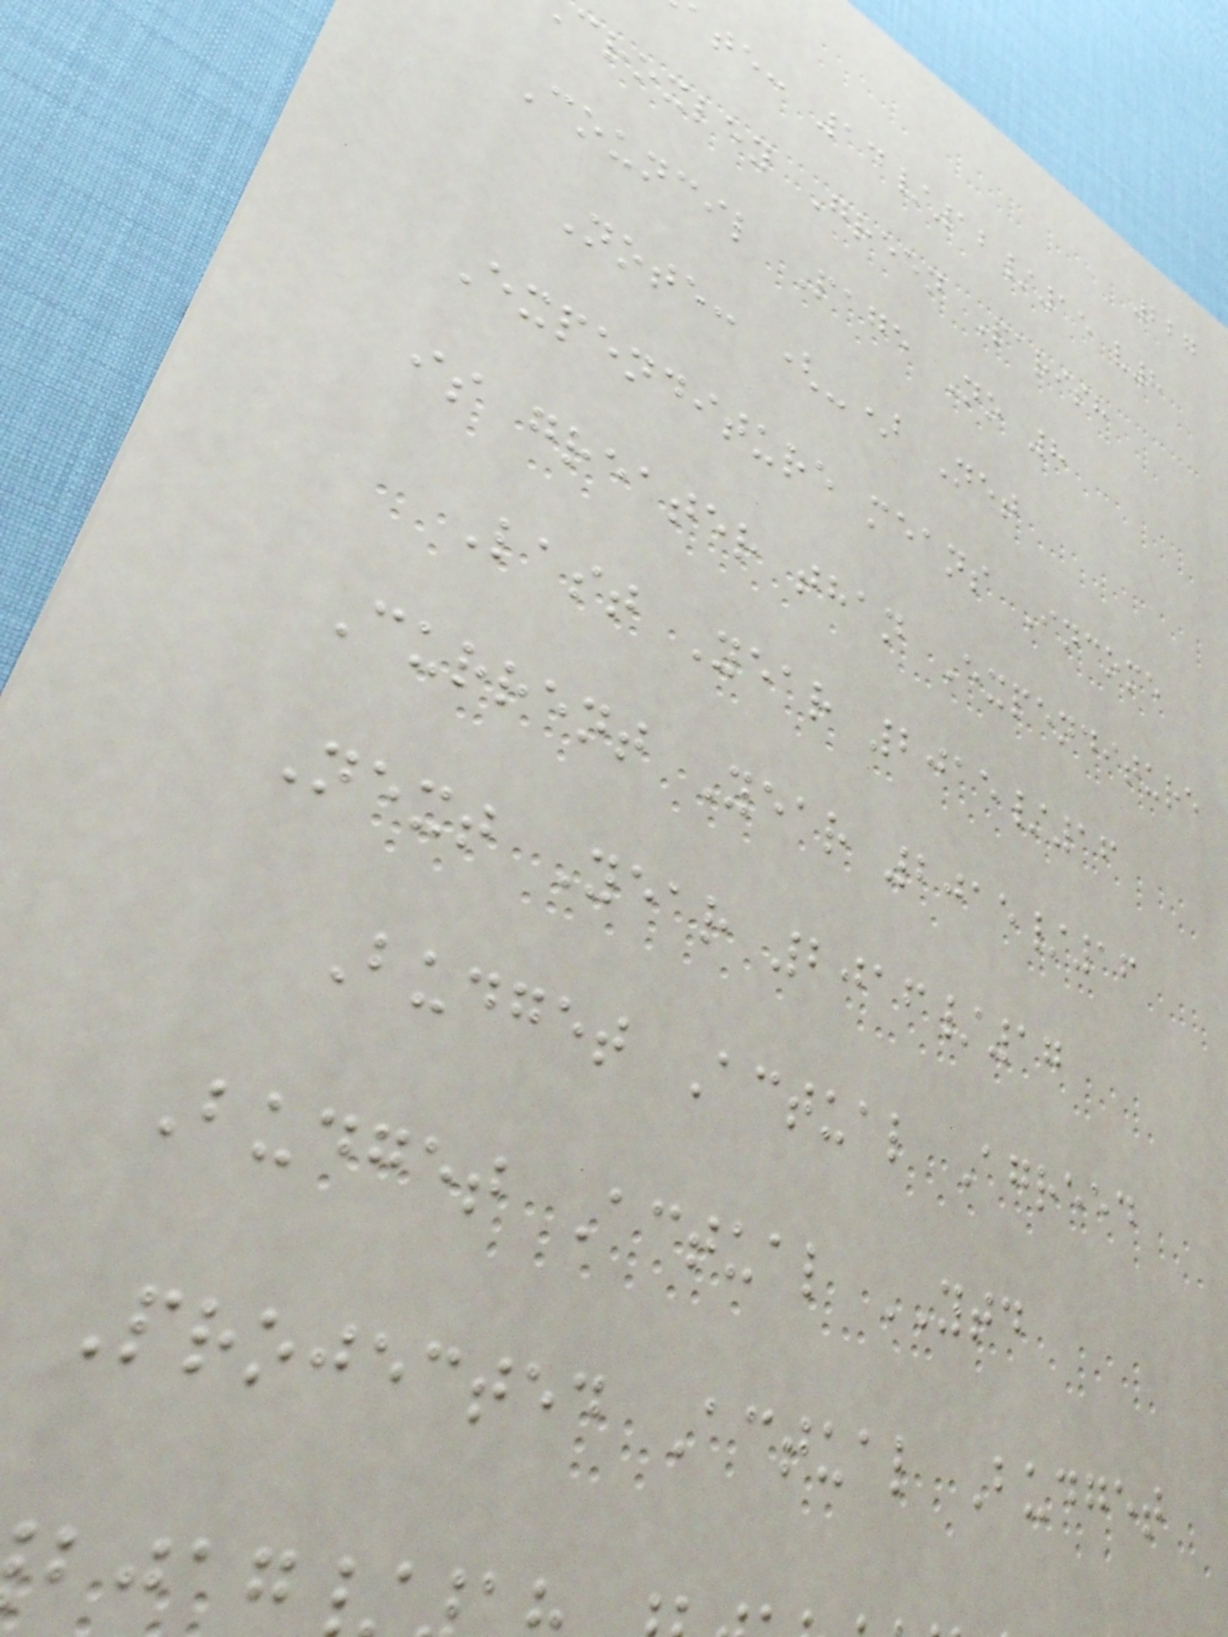227
ate: 14/12/15 v8
croxley Green Parish
Council Page No 8
Note: (-) Net
Expenditure means Income
is greater than Expenditure
Last Year 2015/16
Current Year 2015/16
Next Year 2016/17
Budget Actual Agreed
Budget Actual YTD
Projected Actual Budget
